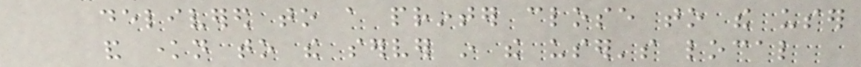delivered to a printer close to the user
and known to the server in the user's local
